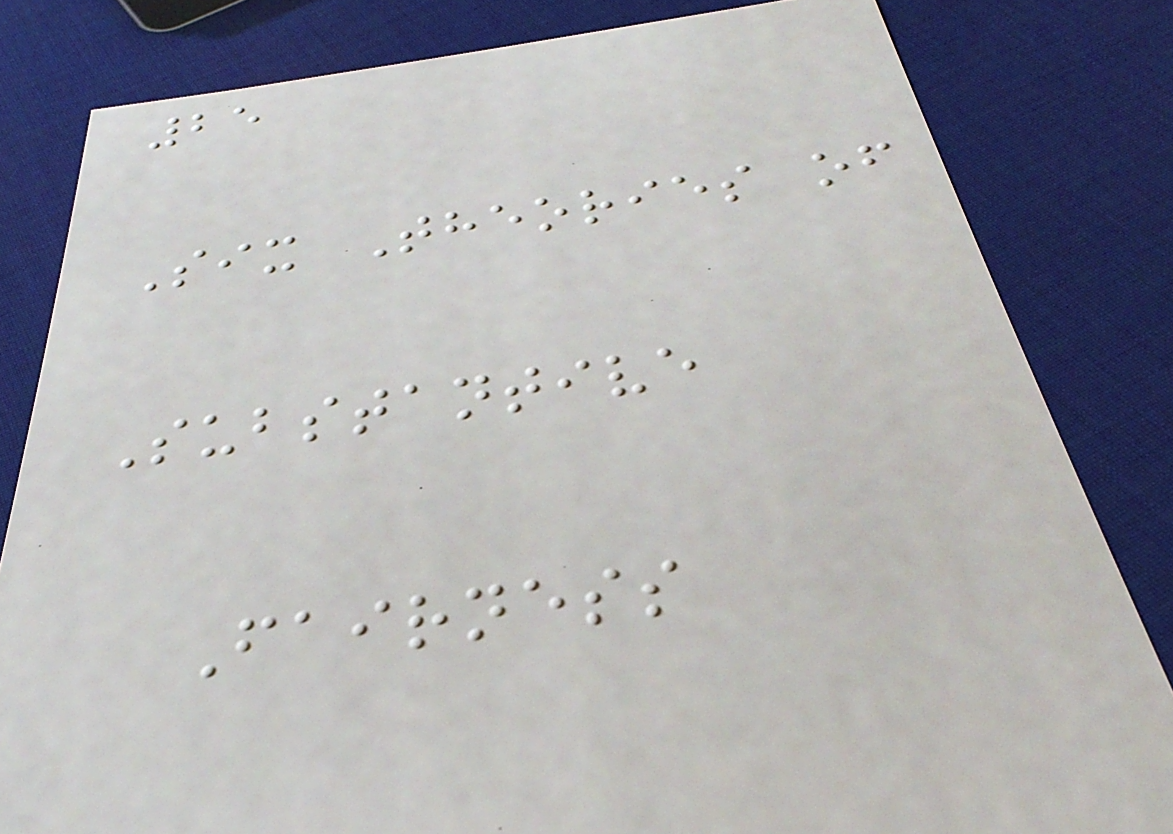25
Six Theories of
Substantive
Fairness
